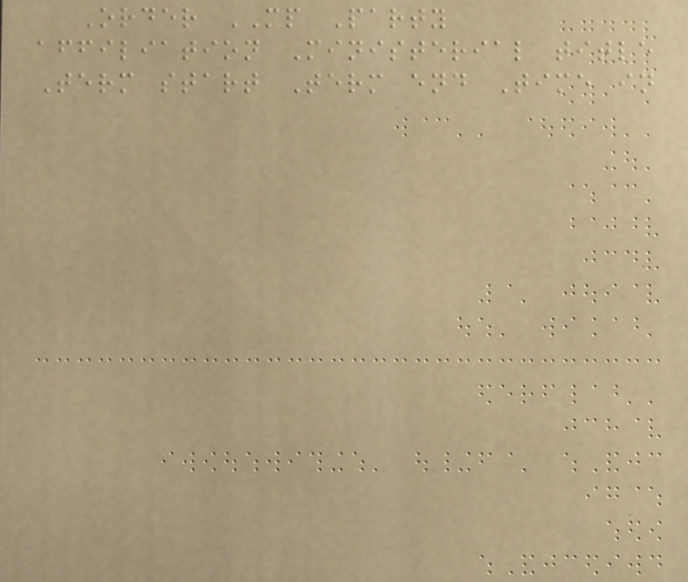Order MP Party
affiliation Ministerial title
Term start Term end Time in
